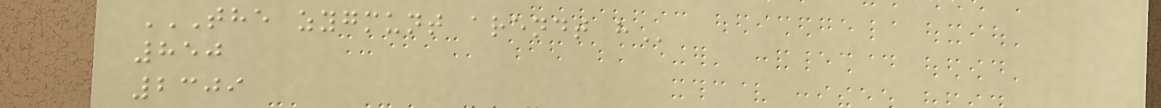THE ZYGMUNT ARENDT H
850
2309
